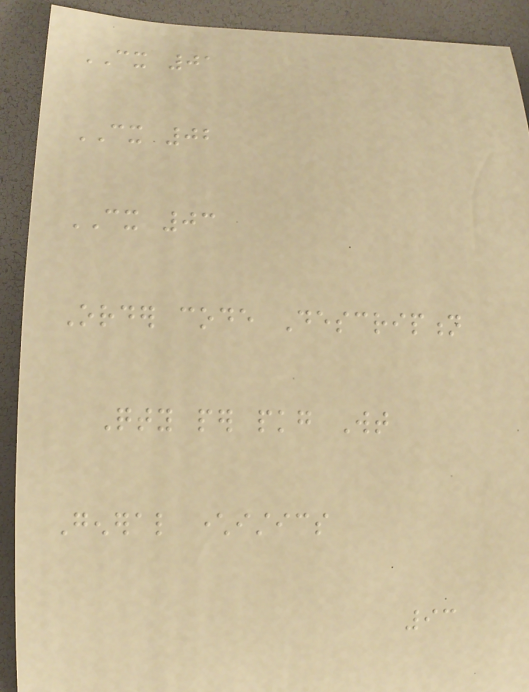CX 01
CX 02
CX 03
Order code Description
Qty per pkg Wt
General characteristics
93
